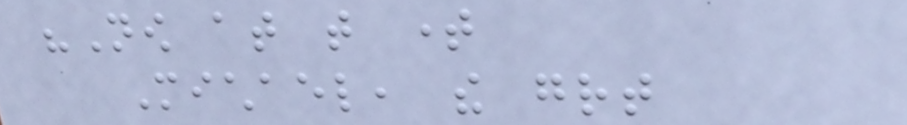"Now at that time
Michael, the great
